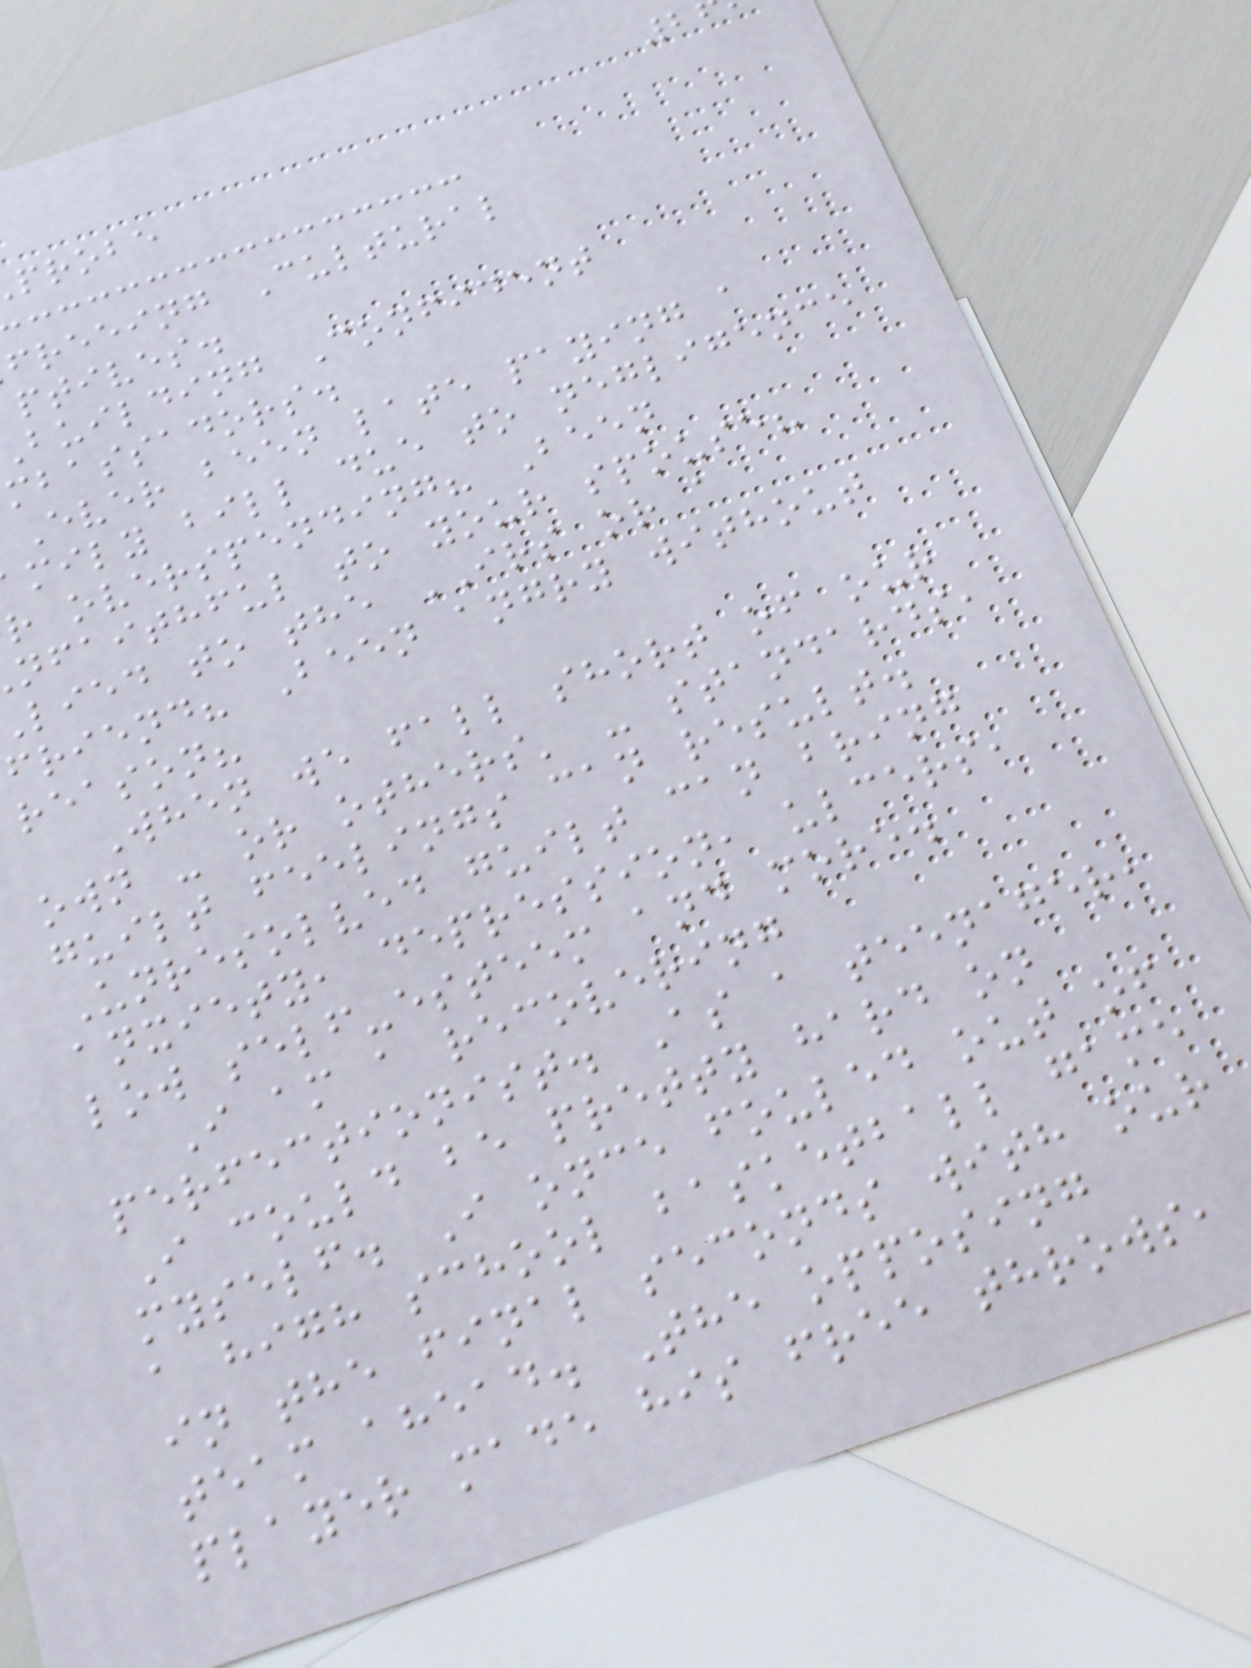probe
freeing Cultural
ptives.
building Confident
mbassadors.
Ever been late paying a
mily bill due to negligence
r overspending? Been
nfaithful to your spouse?
lied to the IRS or a
friend? Been angry without
reason?
When we fall short of our
own - or others' - standards,
guilt feelings can result.
Unresolved guilt can bring
anxiety, depression, ulcers,
low self-esteem and more.
I am a recovering
perfectionist. As a teenager,
I could be pretty hard on
myself. I once fouled out of
a high school basketball game
in the final seconds with our
team ahead. The opposing
player made his free throws,
